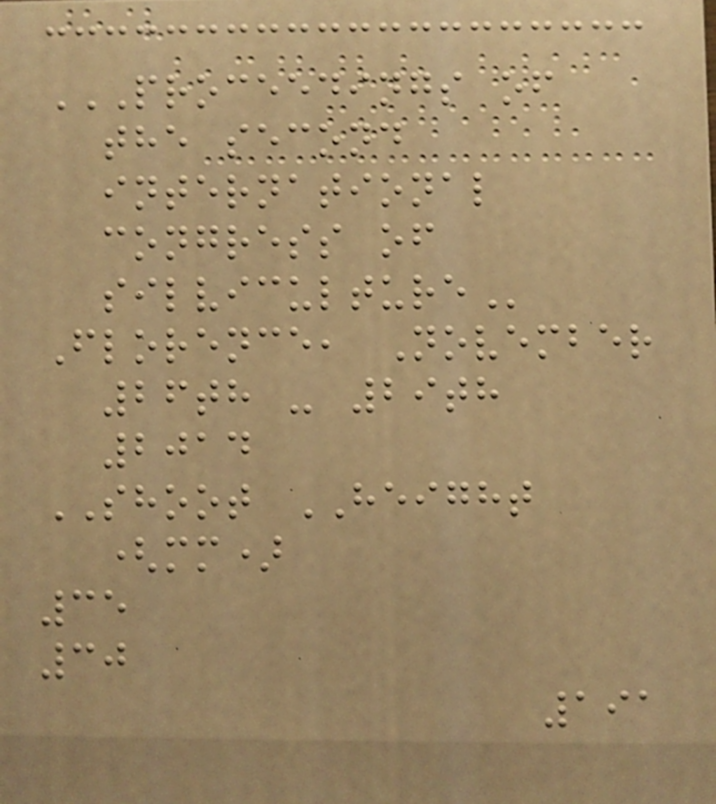PROCEEDINGS OF
THE SECOND
INTERNATIONAL
CONGRESS OF
SILVICULTURE
Florence, November
26th - 29th
2014
SHOOT HEIGHT
(mm)
35
30
191
